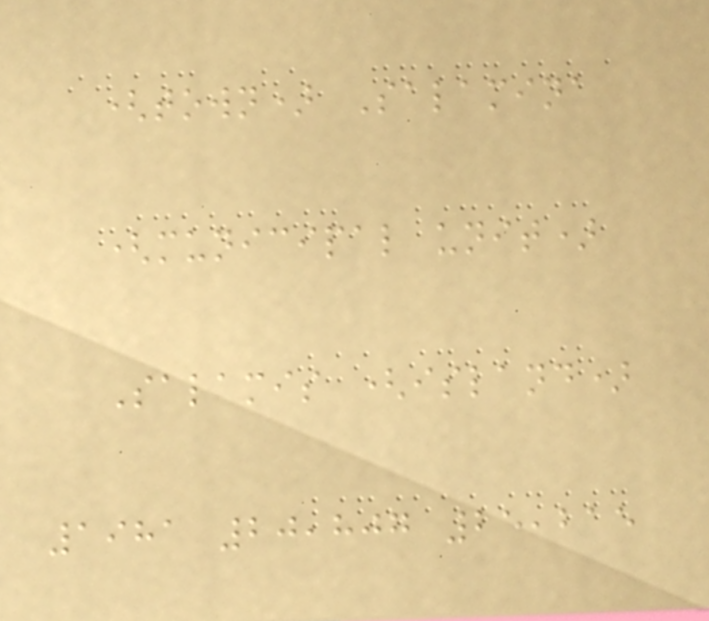(town) Salamina
(municipal unit)
Salamis (island)
1981 20,807 25,215
